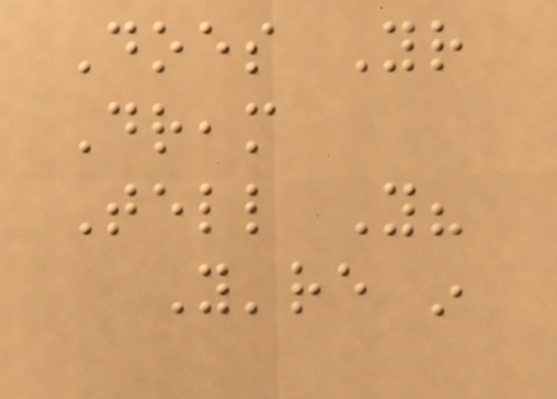Does Your
Dream
Tell You?
You're in
